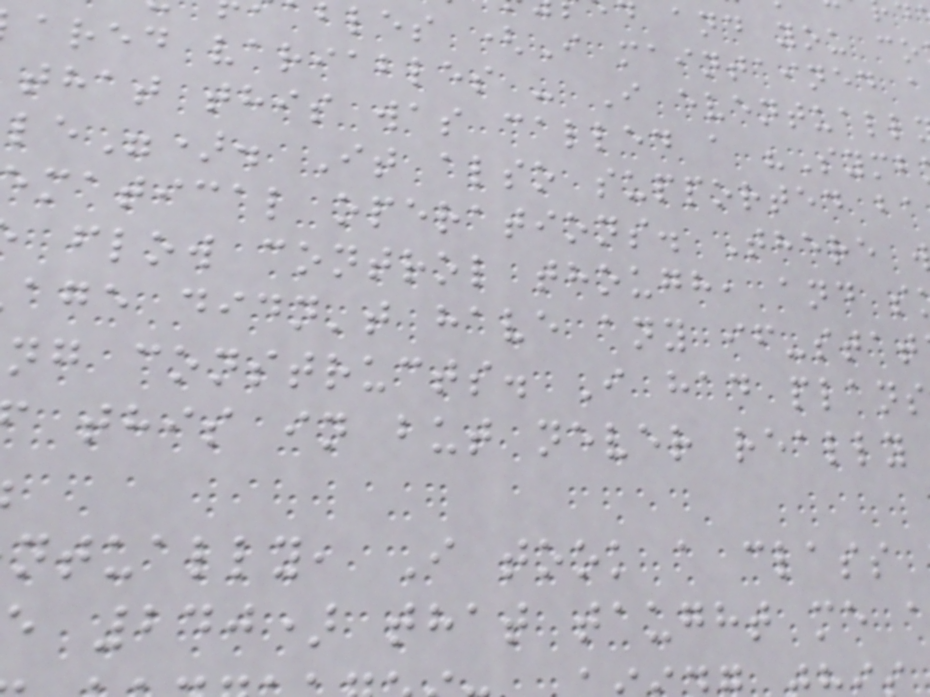bles (I maintained a
ared variables - I eventuall
that this was called a "Symb
le"). It also supported ba
matical operations. There
flow control though, and s
age didn't have any if-stat
ng constructs. I had plans
this in but never really
ntually, I took a class
e 240) that taught me
